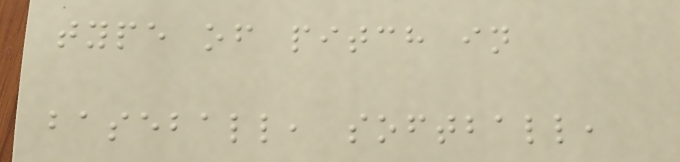type of pitch in
baseball, softball,
